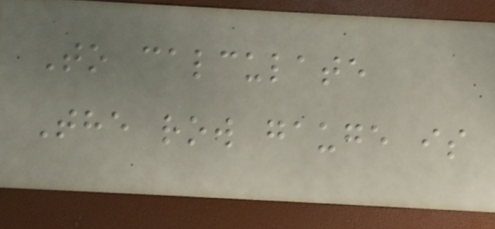To calculate
The row gauge is
